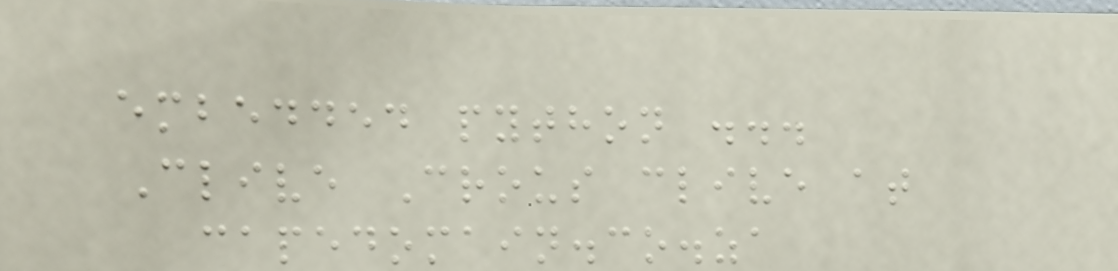embedded python ...
Clive Crous clive at
capedomain.co.za
